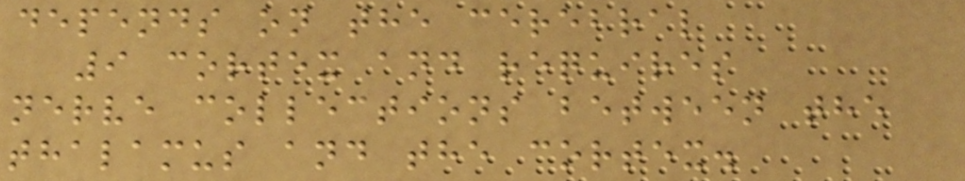depends on the cerebral
9 cortex and requires
nerve collections between the
thalamus and the cortex.
